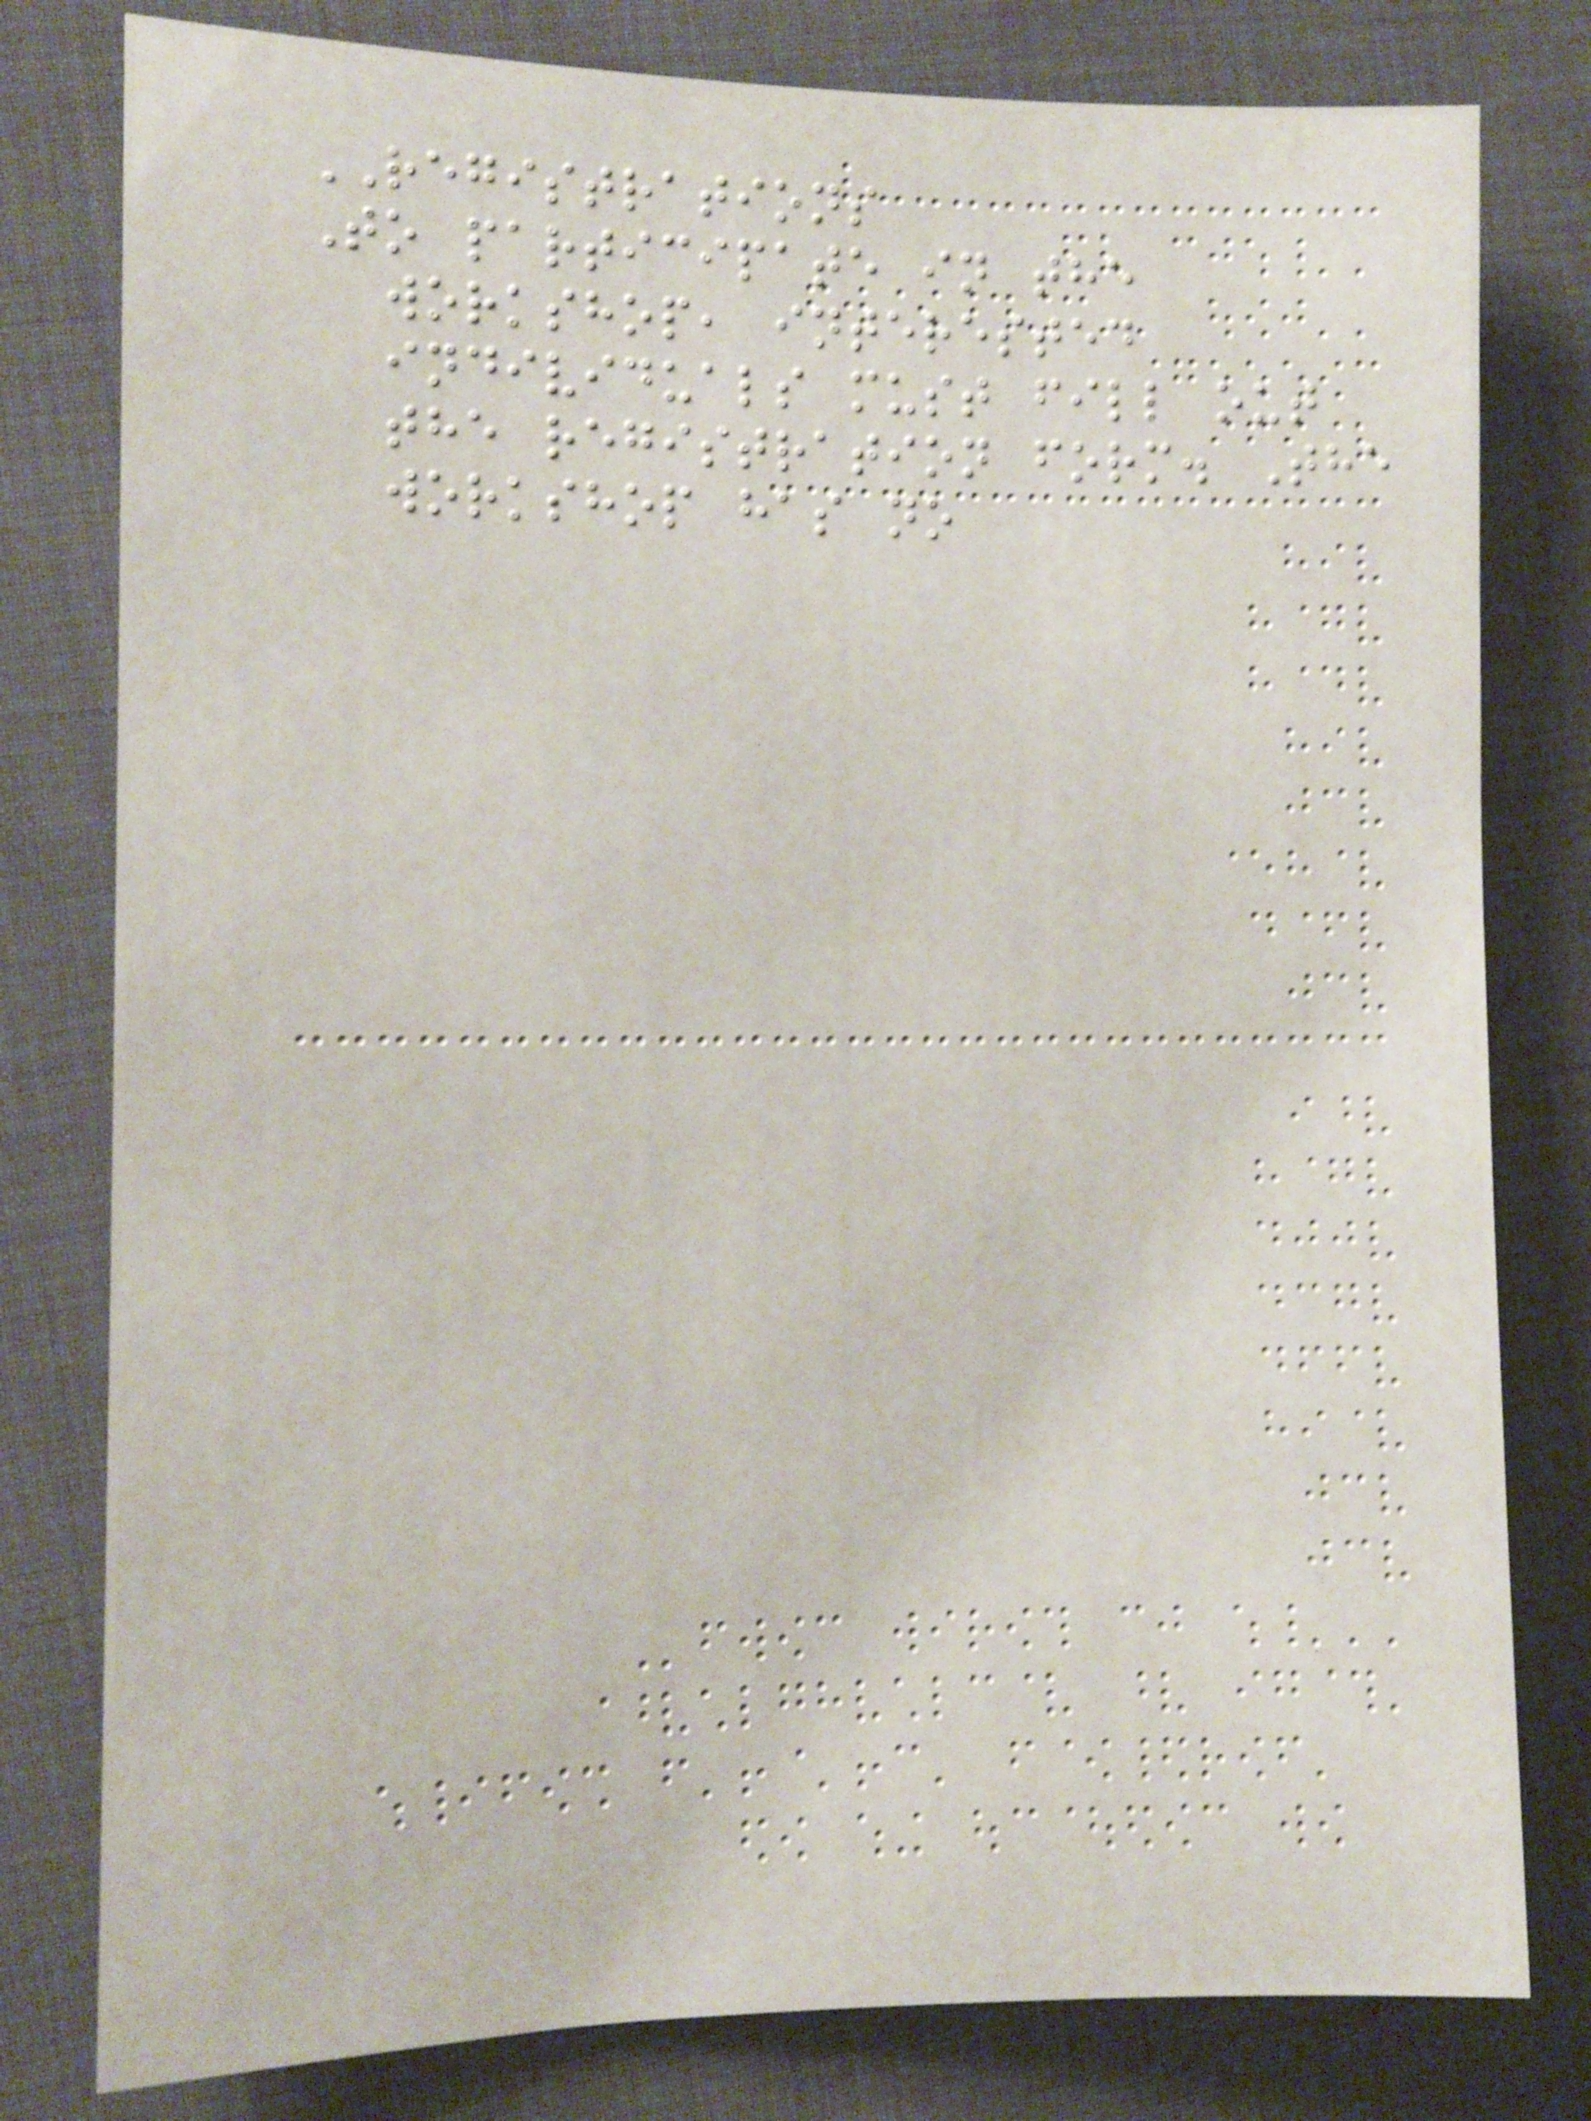REGISTRATIONS
To participate in the
workshop, interested
individuals must fill out
the registration form. The
workshop has no
